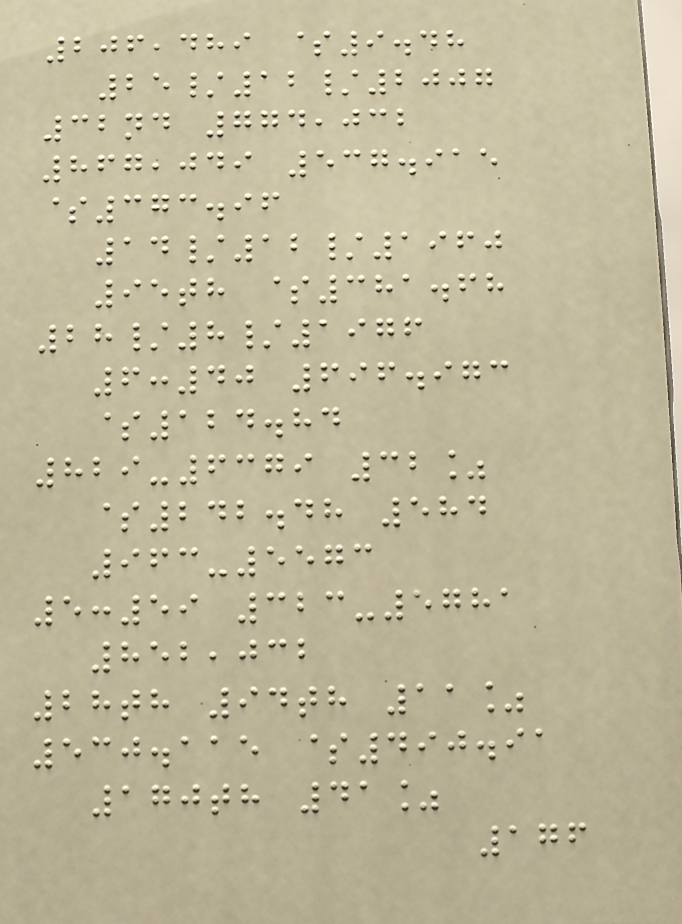206,489 $9.48
25/12/2007
32nd 774,032
867,049 537.915
$373.96
14/12/1960
95th $381.68
28/8/1976
6:40 696.973
$124.84
829-6379 32%
$242.48 584
963-5573
5:59 323-5781
852,032
28th 94th 11%
530.115 $490.91
170th 41%
176
